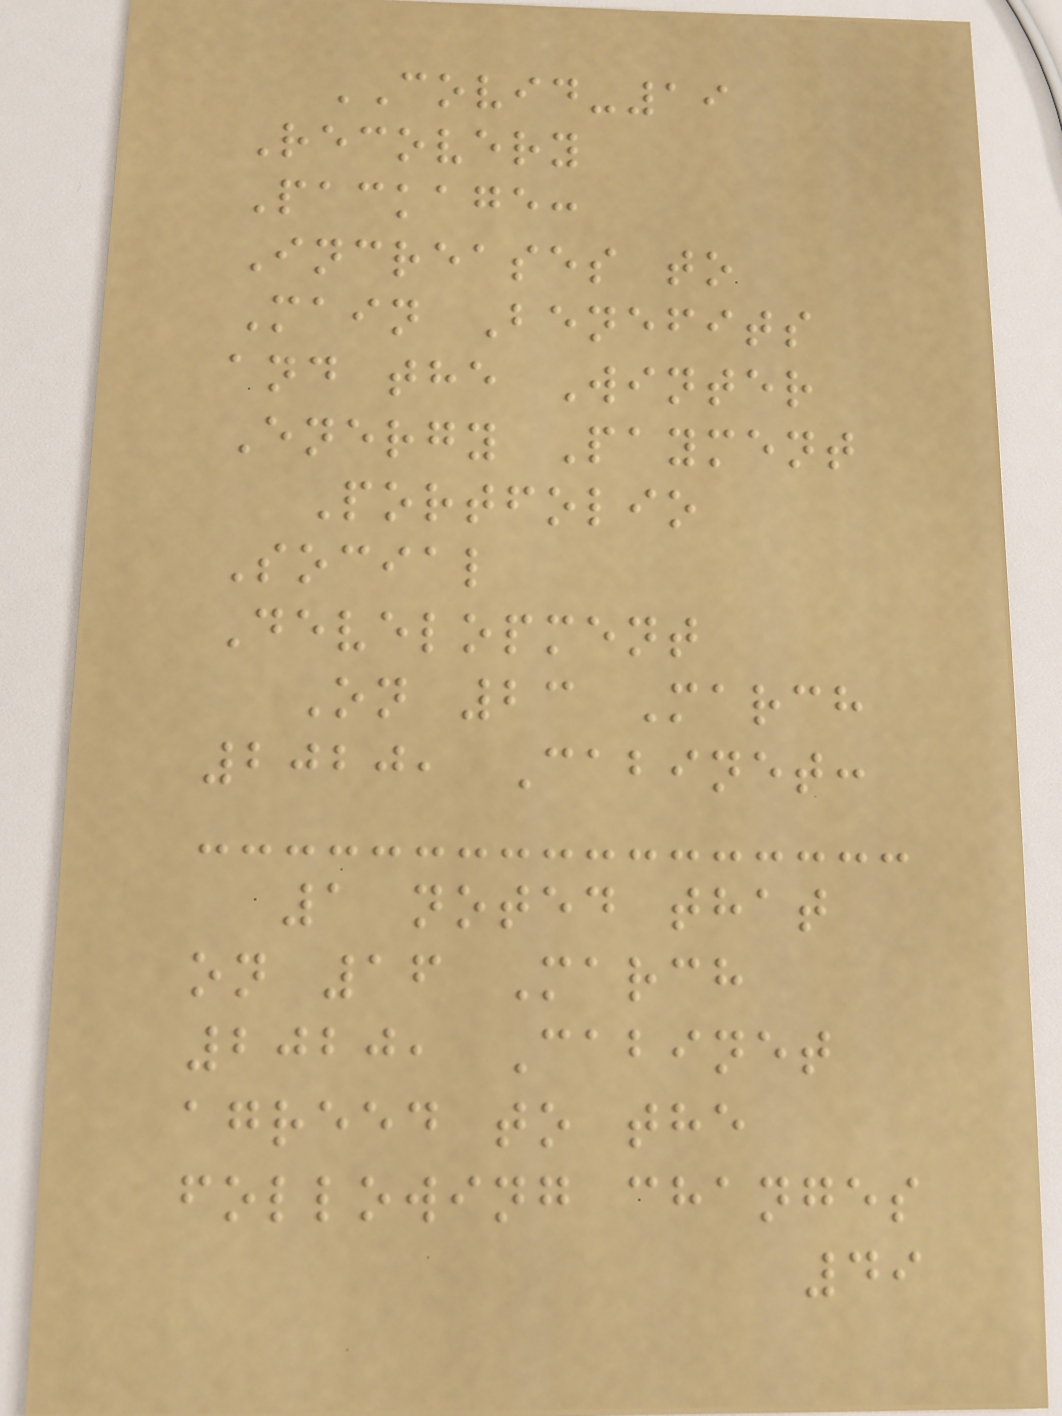COVID-19
Recovery
Package:
Increases to
Main Benefits
and the Winter
Energy Payment
Portfolio
Social
Development
On 23 March
2020, Cabinet:
1 noted that
on 16 March
2020, Cabinet
agreed to the
following changes
49
